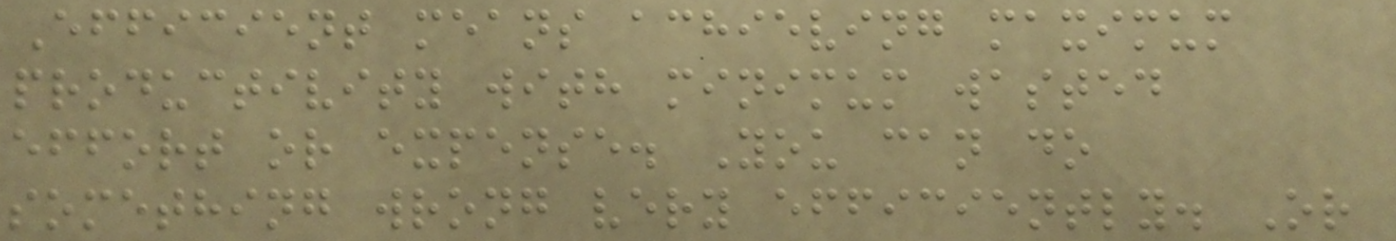Efficient means achieving maximum
productivity with minimum wasted
effort or expense. You can do
something wrong very efficiently. Or
